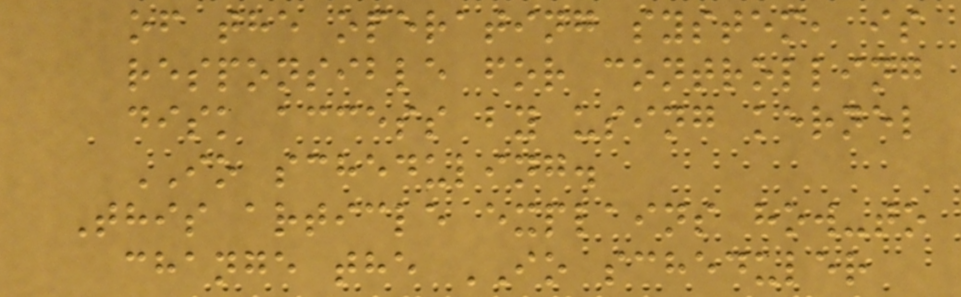of the operating system, is
responsible for controlling
disk access by using kernel
IO scheduling.
This article explains how-to
change the IO scheduler
